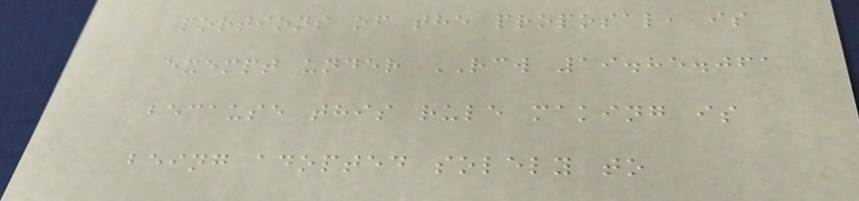portions of the proposal, is
exempt under RCW 19.85.061
because this rule making is
being adopted solely to
